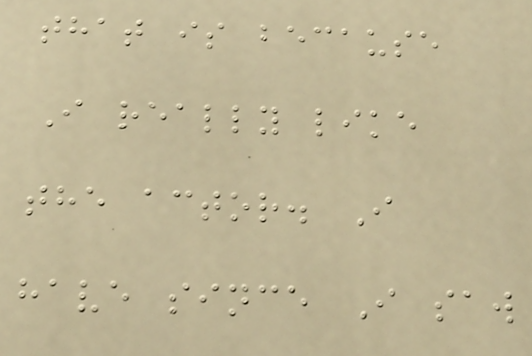that is because
I really like
the actor. I
have since I saw
